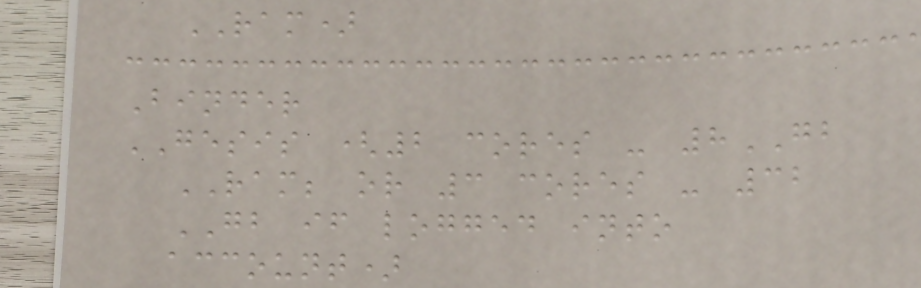RAM)
Binder
GESIS (2 cores - 8GB
RAM; or 3 cores - 32
GB if logged into
account)
